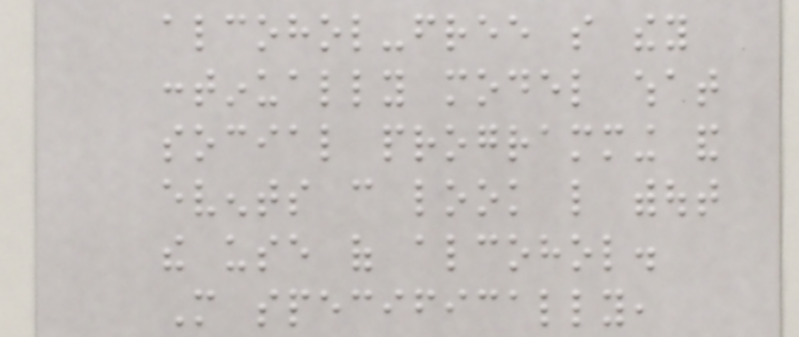alcohol-free so they
continually model what
social programming and
events can look like without
the use of alcohol.
More specifically,
